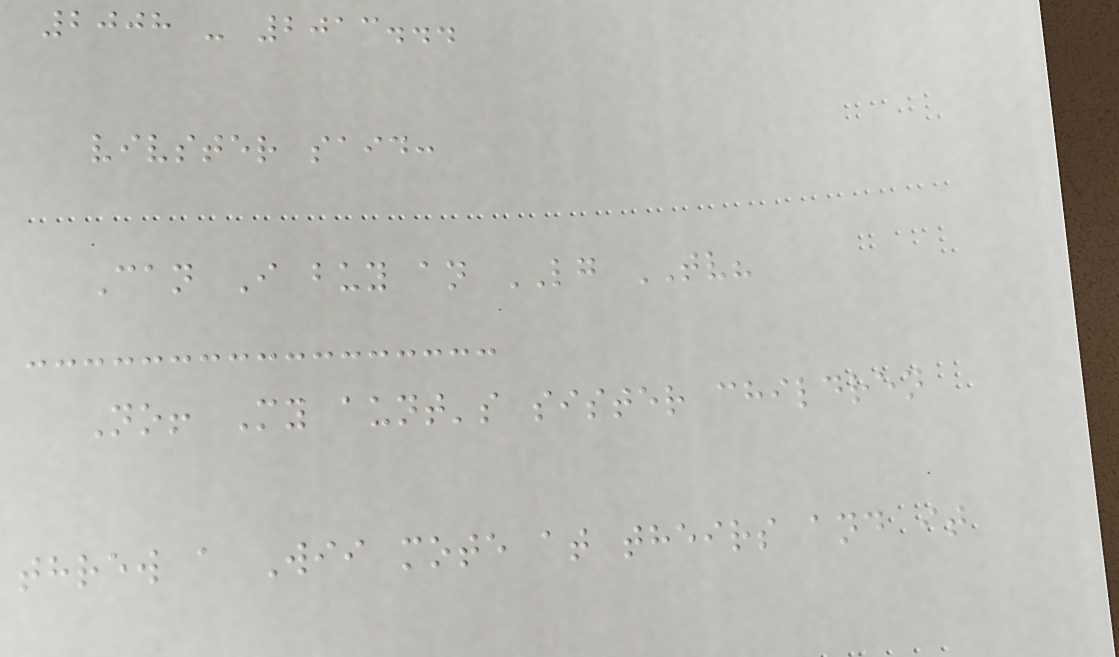2008 - 2013...
vivster said:
Can I buy an LG TV?
No! My aunt's sister children
threw a Wii mote at theirs and it
